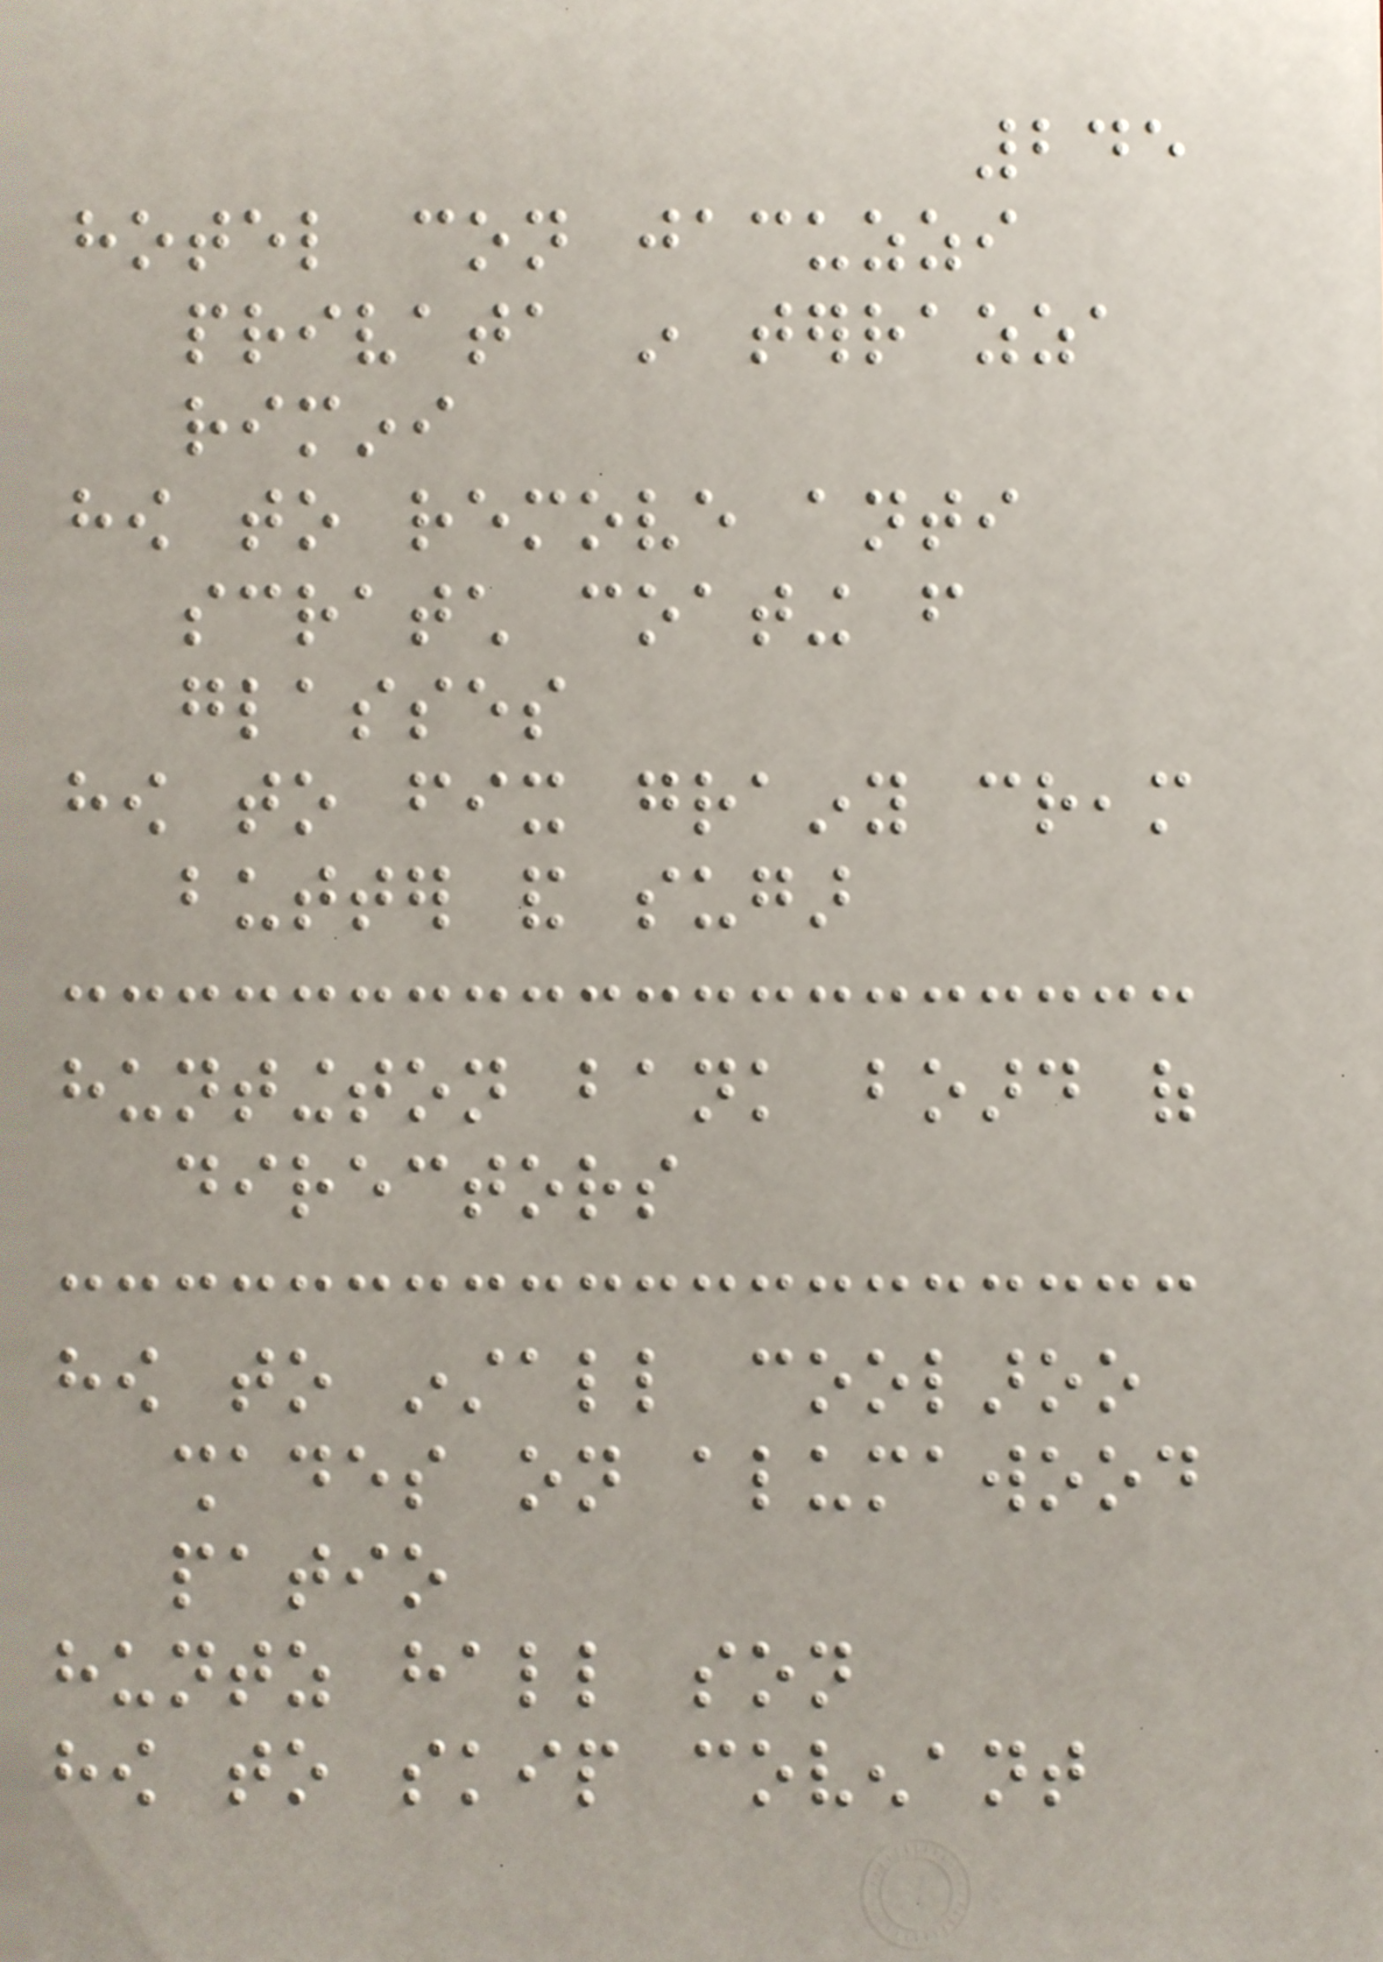245
hotel con jacuzzi
privata in terrazza
rimini
how to remove anti
scratch coating from
glasses
how to fix grainy cream
butter and sugar
huntington bank board of
directors
how to install coolaroo
shades on alumawood
patio
huntz hall son
how to skip covenant
